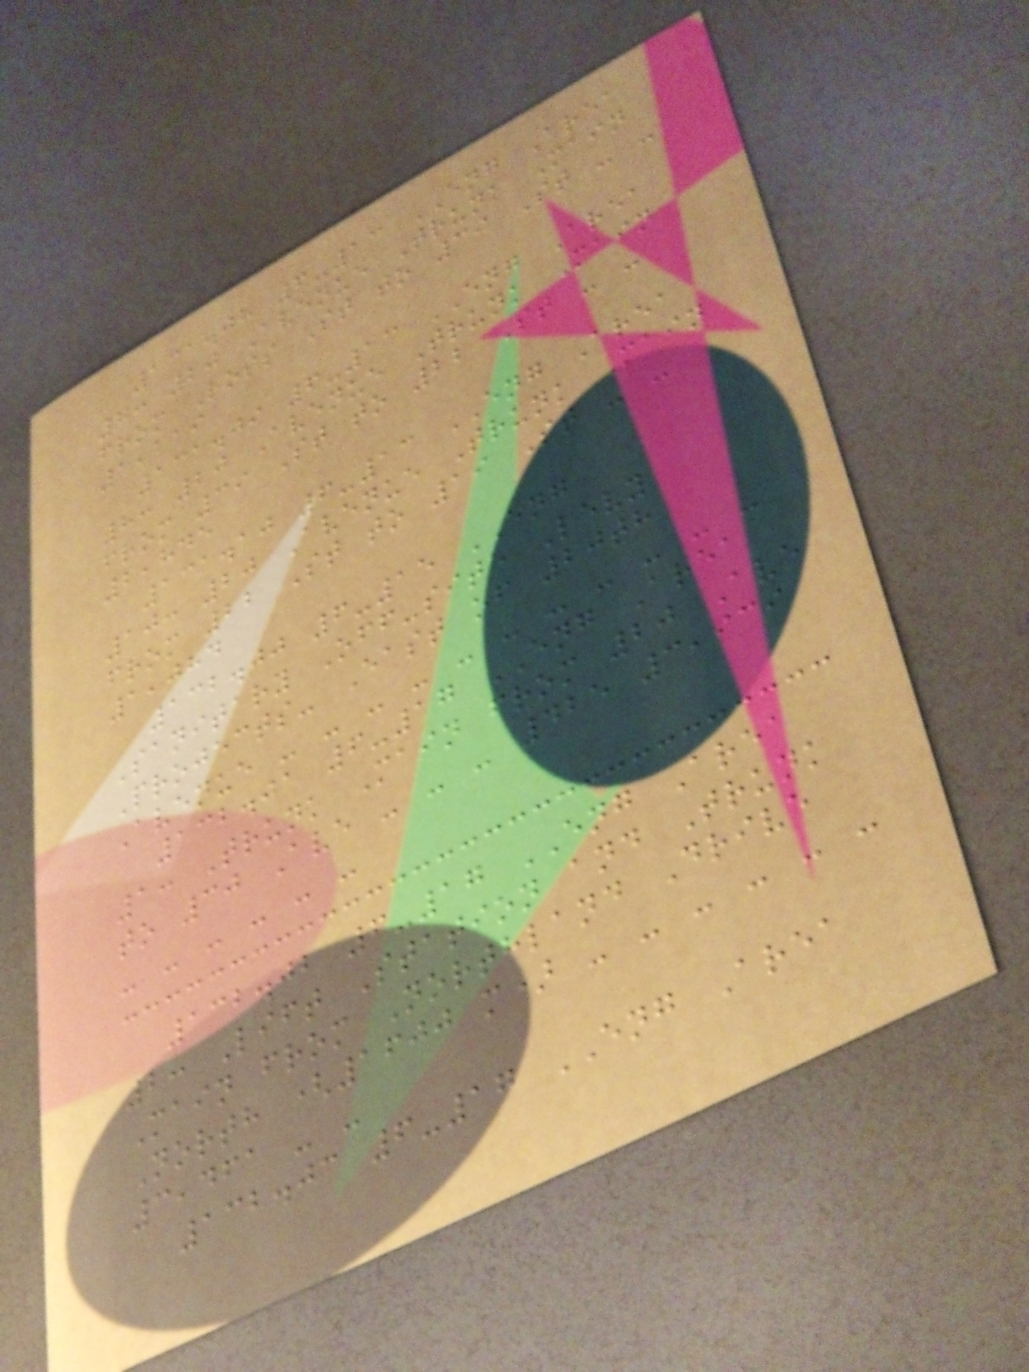131.08 6-13 ENG Area
7: 20 Avenue Trunk Main
from Ross St to 39 St - -
1,219
131.09 6-13 ENG Area
8: 20 Avenue Trunk Main
from 39 St to 22 St - -
2,845
131.10 6-13 ENG Area
10: 20 Avenue Trunk Main
from 22 St to 19 St - -
1,084
132.00 6-15 ENG
Sanitary Off-site Levy
Projects- East of 20th
Avenue - - - - - - - - - - -
132.01 6-17 ENG Area
1: Trunk Main from 20 Ave
to 30 Ave - - - 425 3,939
- - - - - -
132.02 6-17 ENG Area
2: Lift Station and Trunk
Main from Northland Drive
North (1600 m) - - - - - -
3,461 - -
132.03 6-17 ENG Area
